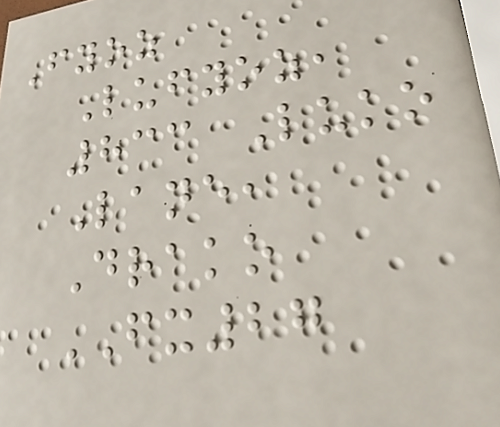Fyoz
Lufyoz,
833 Luko
Lane,
Drako
FX27
